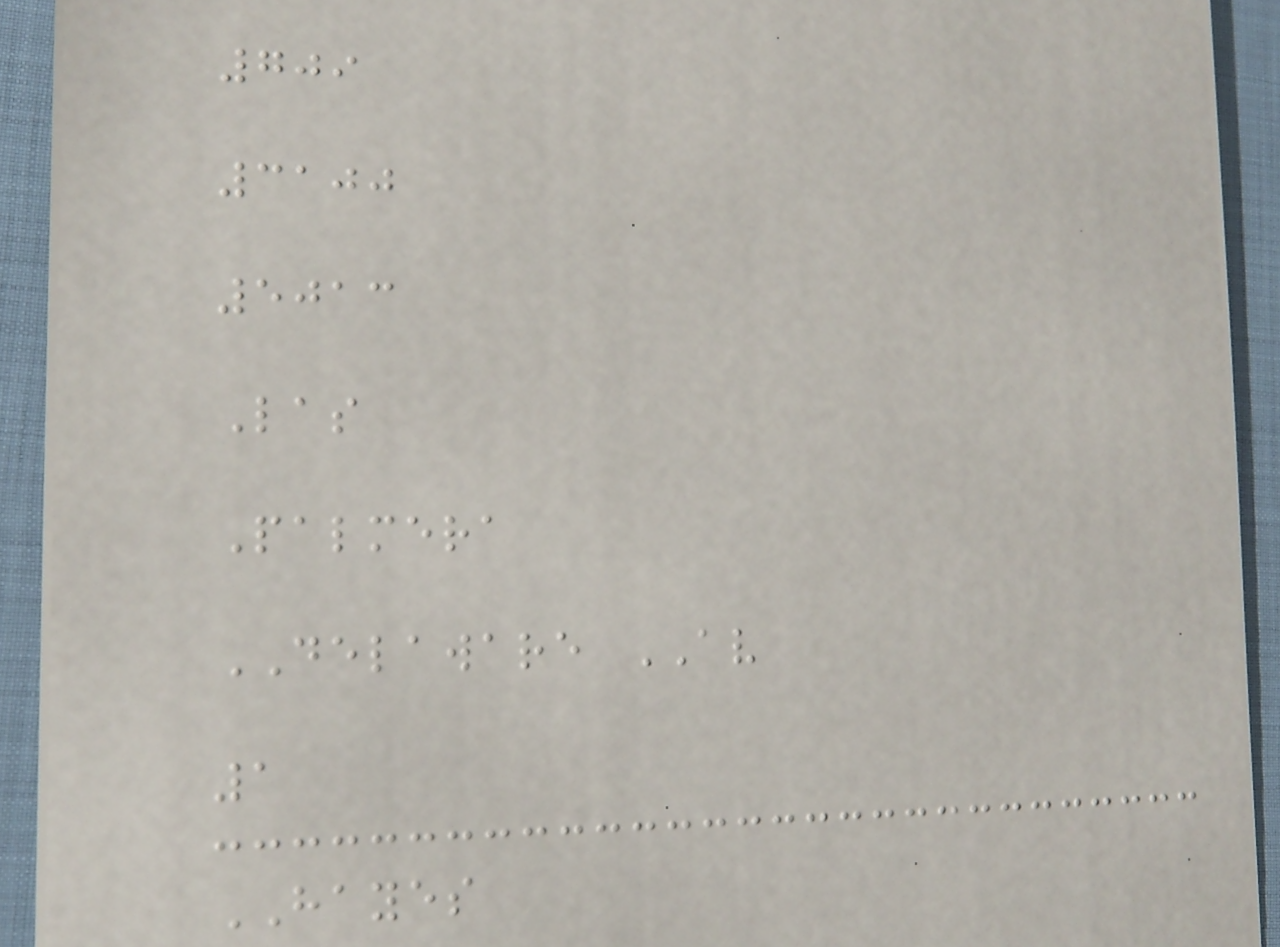709
3100
5013
Las
Palmera
DELAWARE AV
1
HAYES
